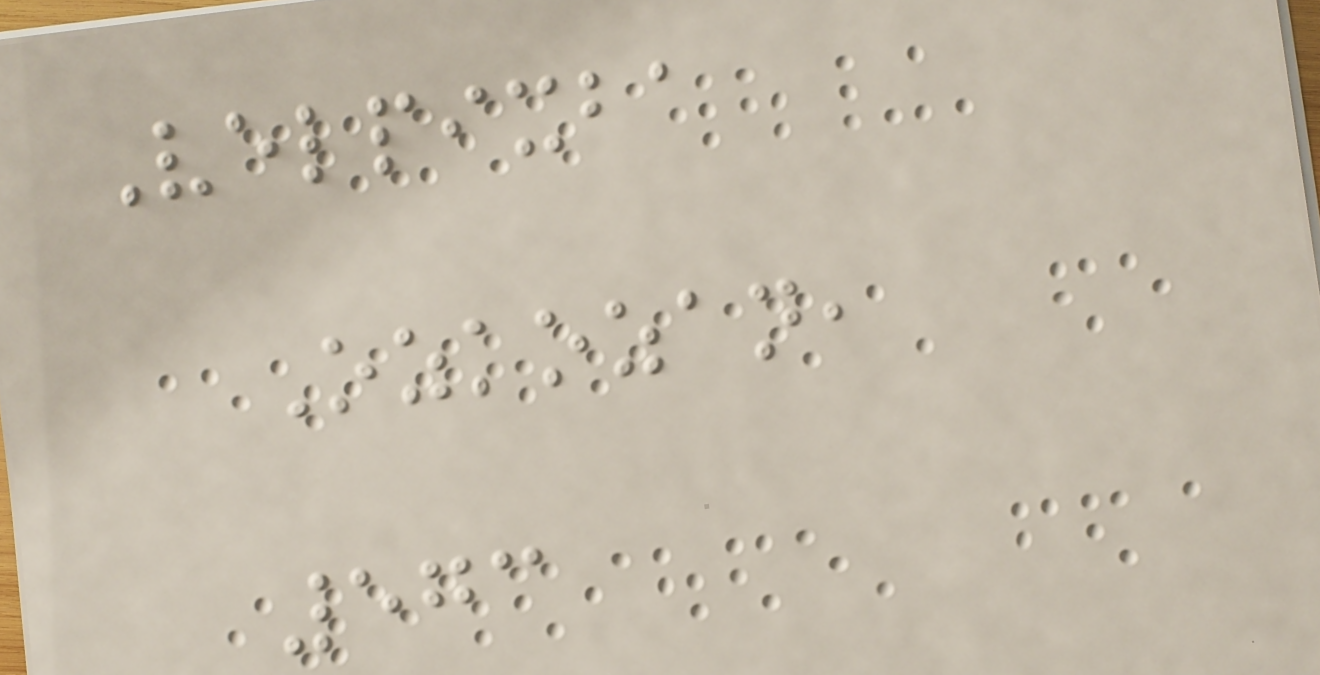Velpixba
Ozkozan,
573
